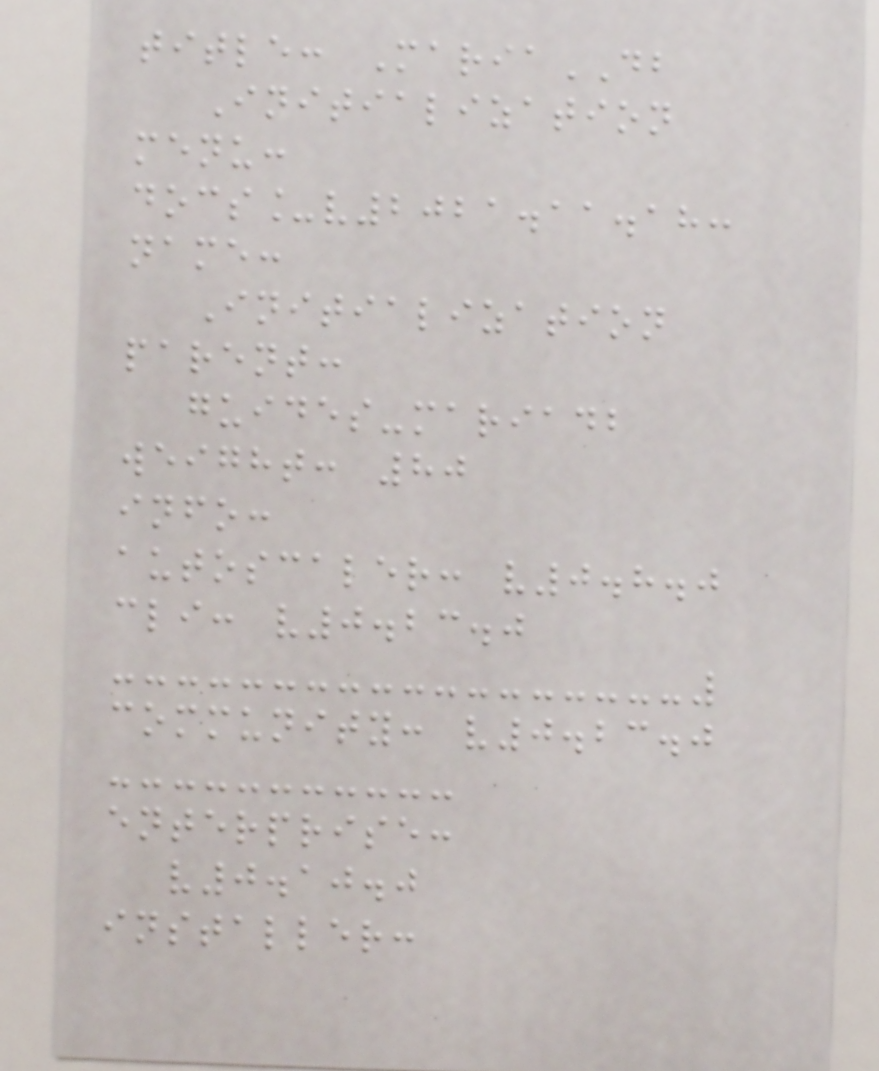title: MariaDB
Initialization
menu:
docs_v2021.11.18:
name:
Initialization
parent:
guides-mariadb
weight: 80
info:
autoscaler: v0.8.0
cli: v0.23.0
community: v0.23.0
enterprise:
v0.10.0
installer:
